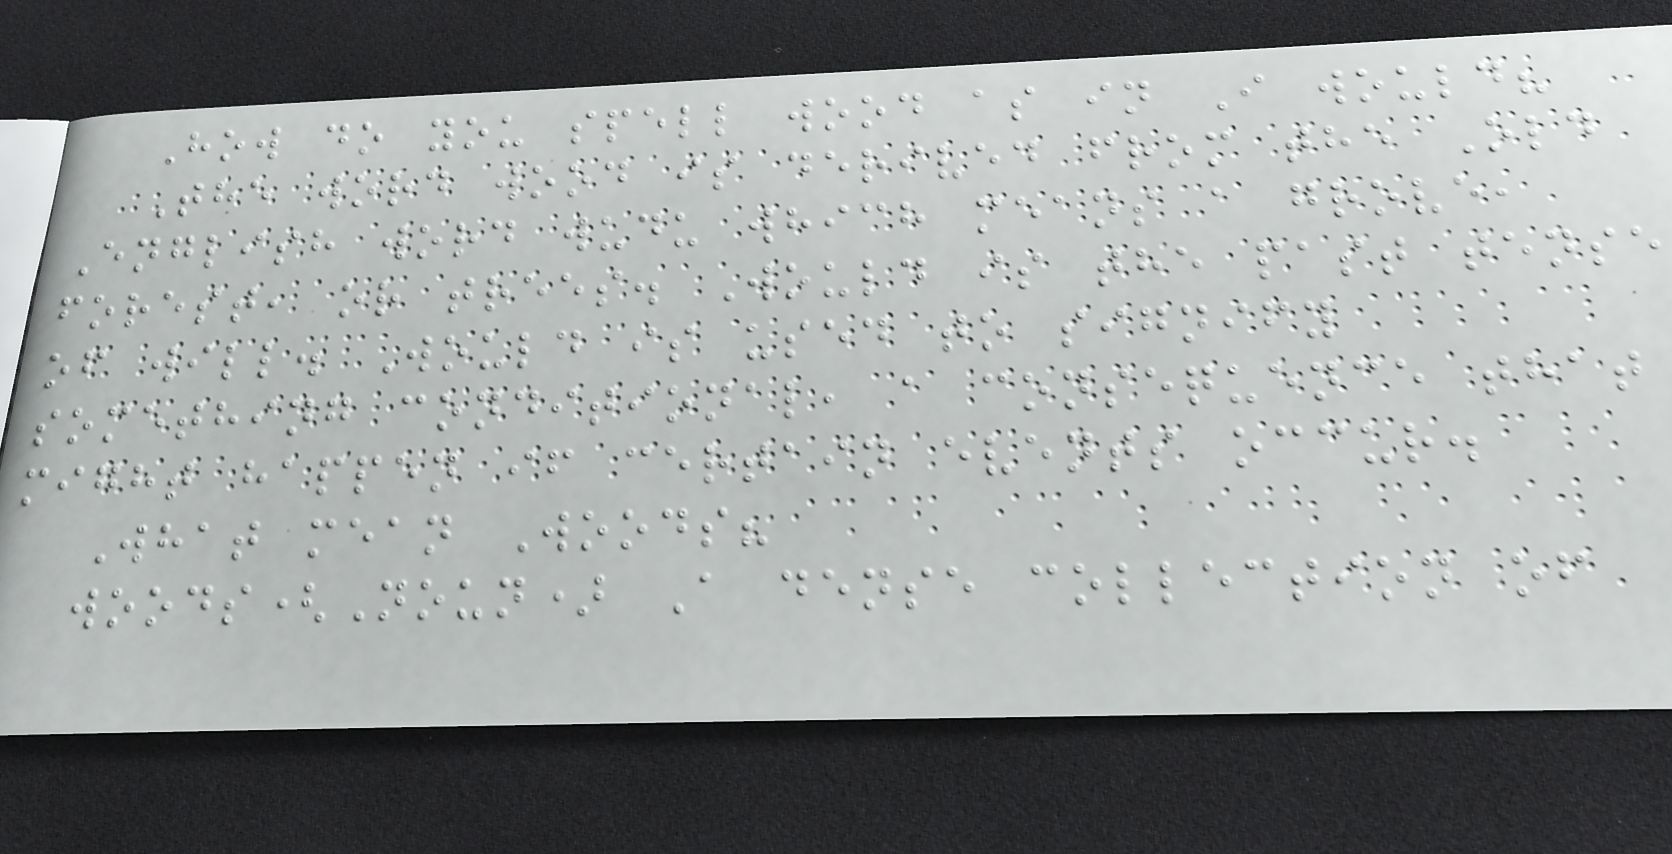How do you spell wood as in I would?
The word wood is derived from the Old
English word wudu which means a grove,
forest, or trees. Would is the past tense
of will. Would is used to signify
something conditional, a consequence that
might happen if certain events occur.
What mean Woods?
woods(Noun) A dense collection of
